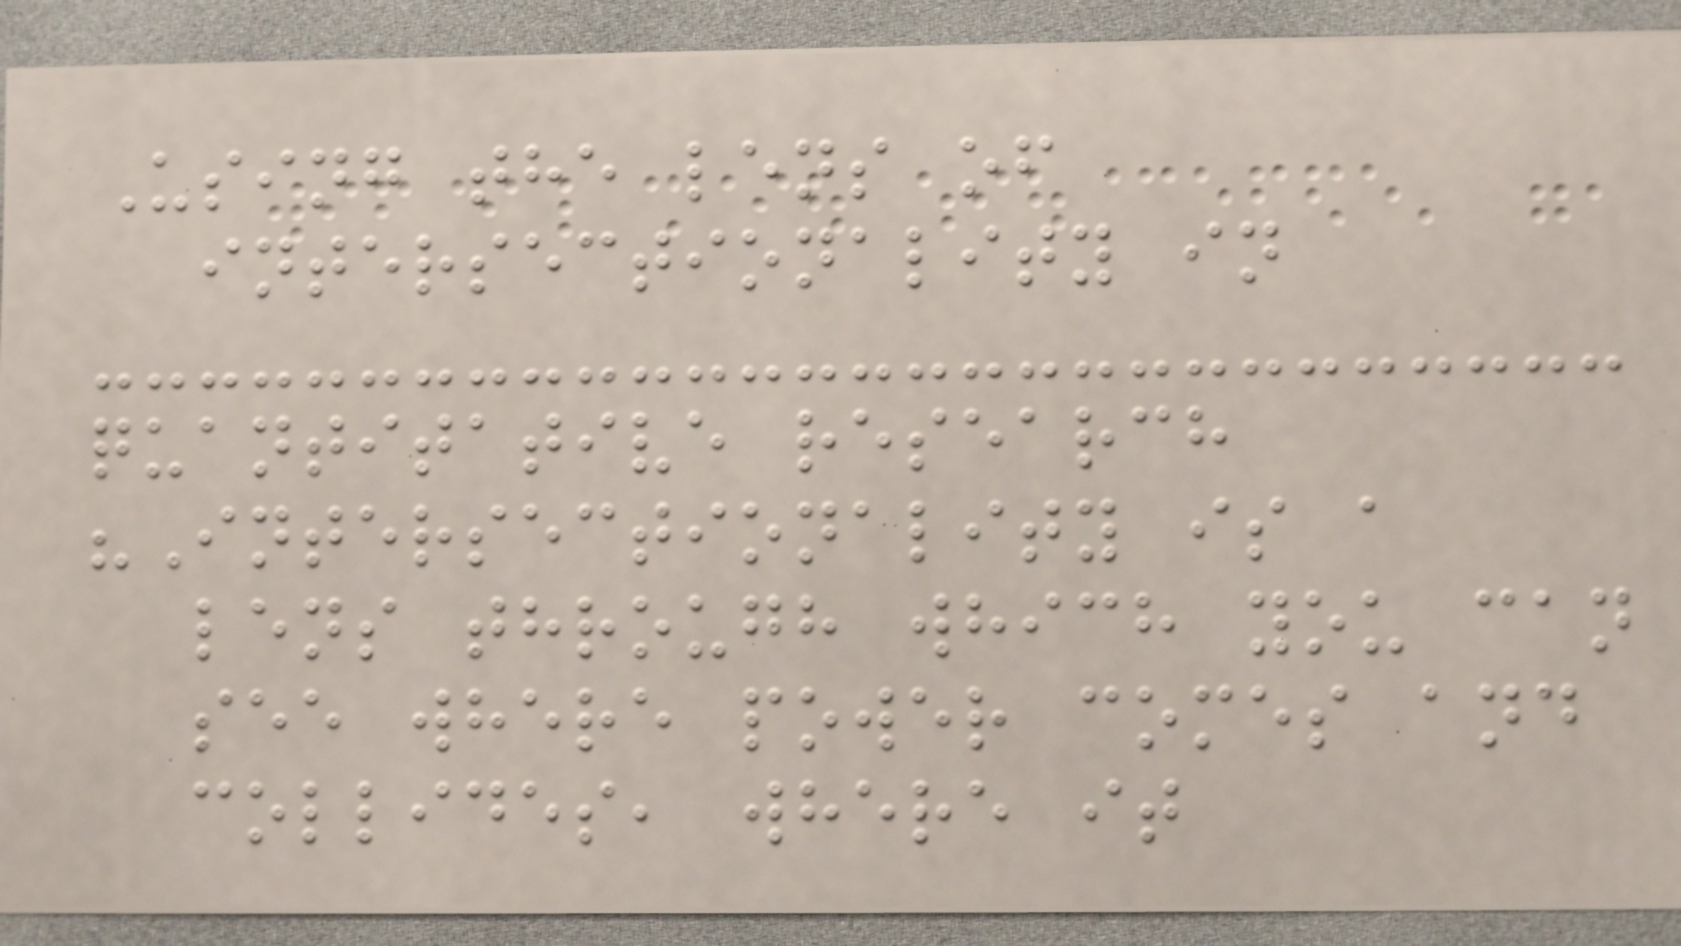Using the lens of
intersectionality in
quantitative research
"Intersectionality is a
lens through which you can
see where power comes and
collides, where it
